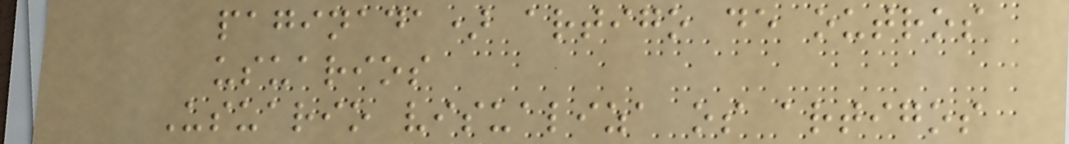paginada) artigo de outros
usuarios
Usuario visualiza os artigos
